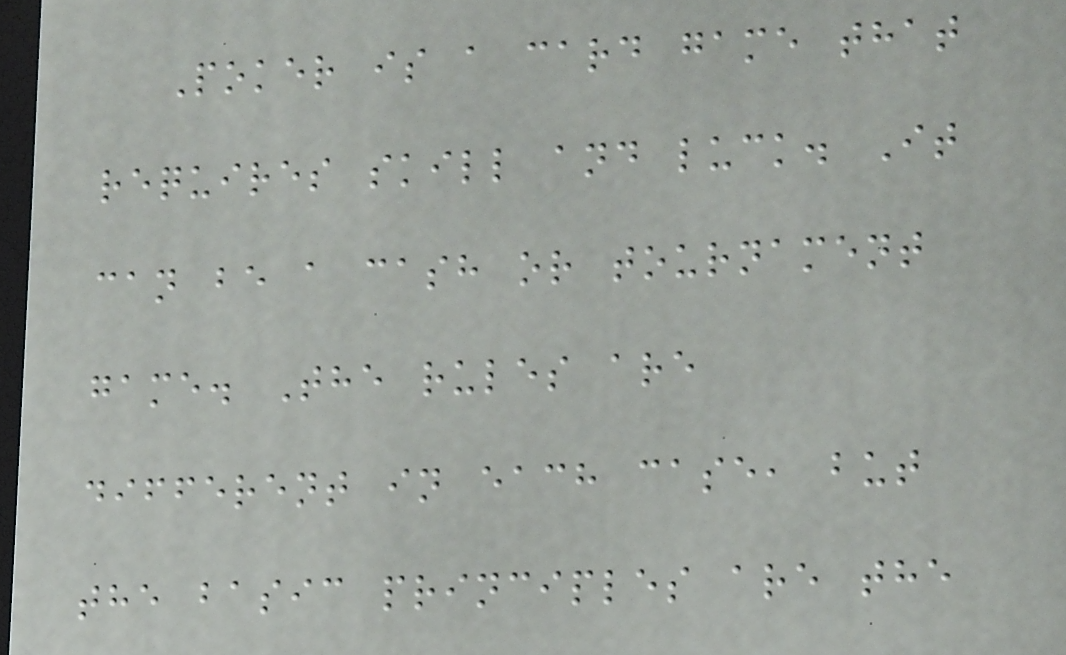Poker is a card game that
requires skill and luck. It
can be a cash or tournament
game. The rules are
different in each case, but
the basic principles are the
